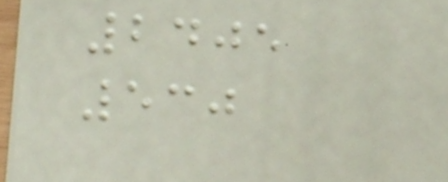2405
530
